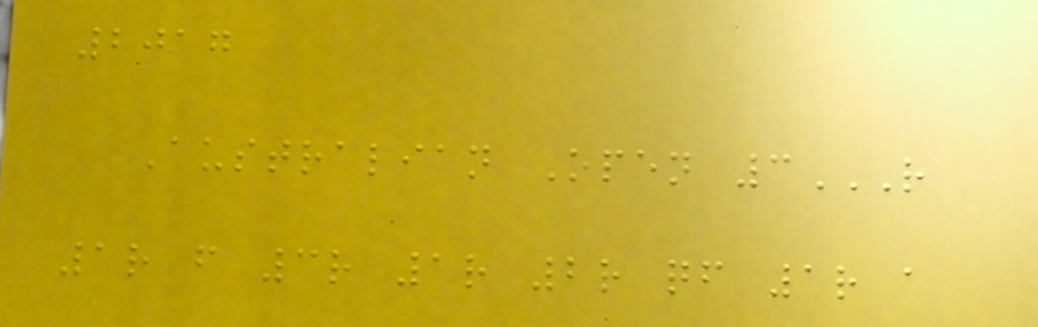2017
Australian Open 3R
1R F 3R 1R 2R QF 1R A
